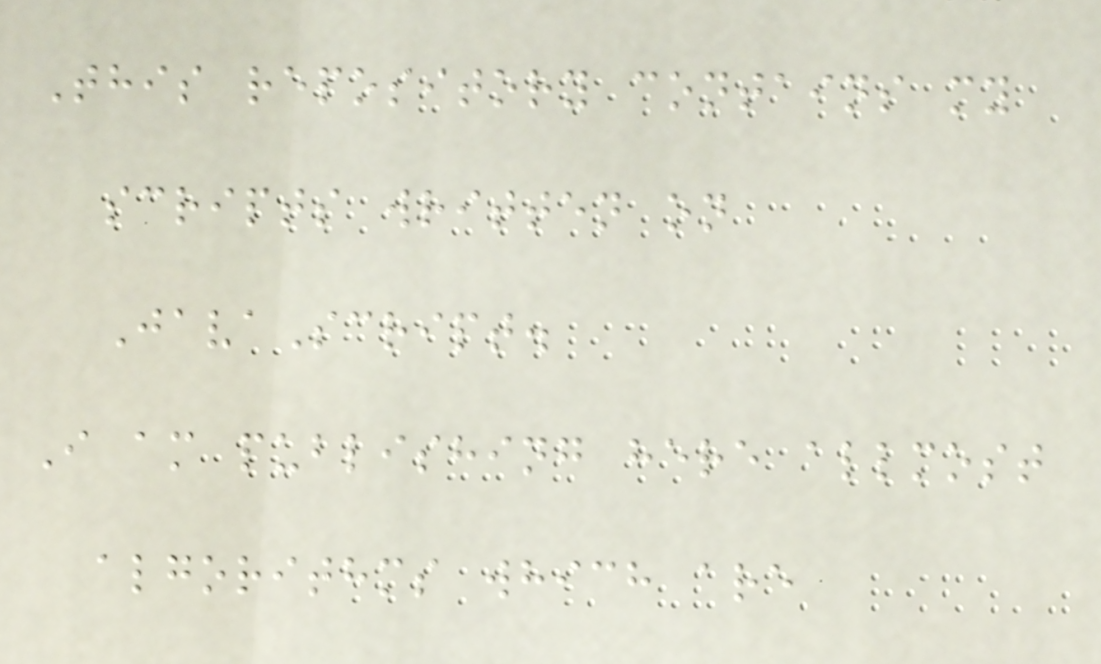This repository contains my
scripts written on
JavaScript.
I am publishing here allmost
algorithms which are
